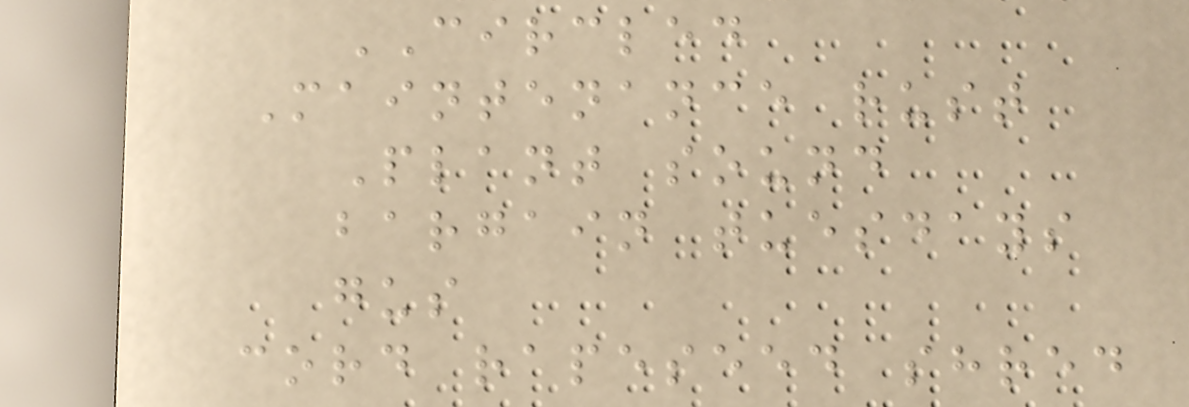CIRCLED
Maintenance rust
Plant sound
bargain tuesdays
gus
cord rapeseed shred
